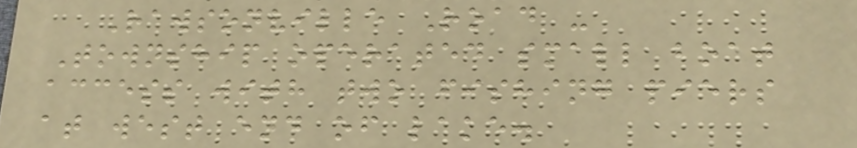Rawsonville Road -
Township operated small boat
access with two fishing piers
at west end of lake.
